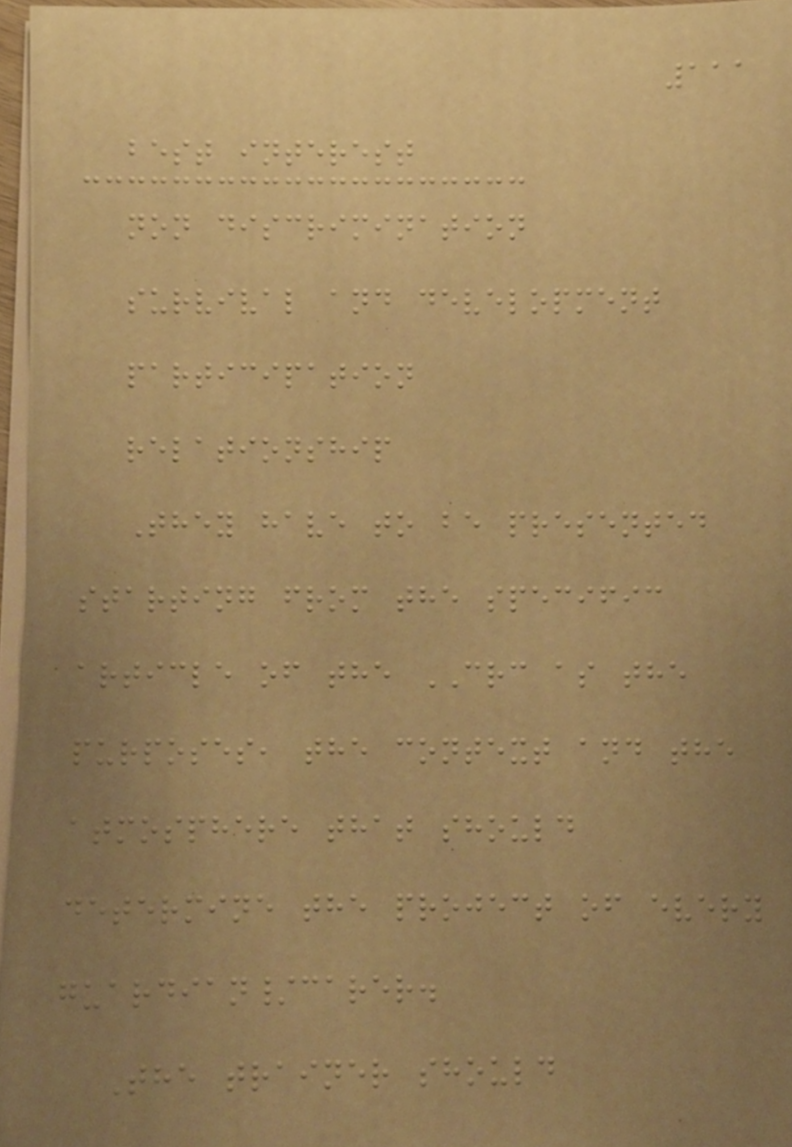111
best interest
non discrimination
survival and development
participation
relationship
They have to be presented
starting from the specific
article of the CRC as the
purposes, the context and the
atmosphere that should
determine the project of every
guardian/carer.
The trainer should
